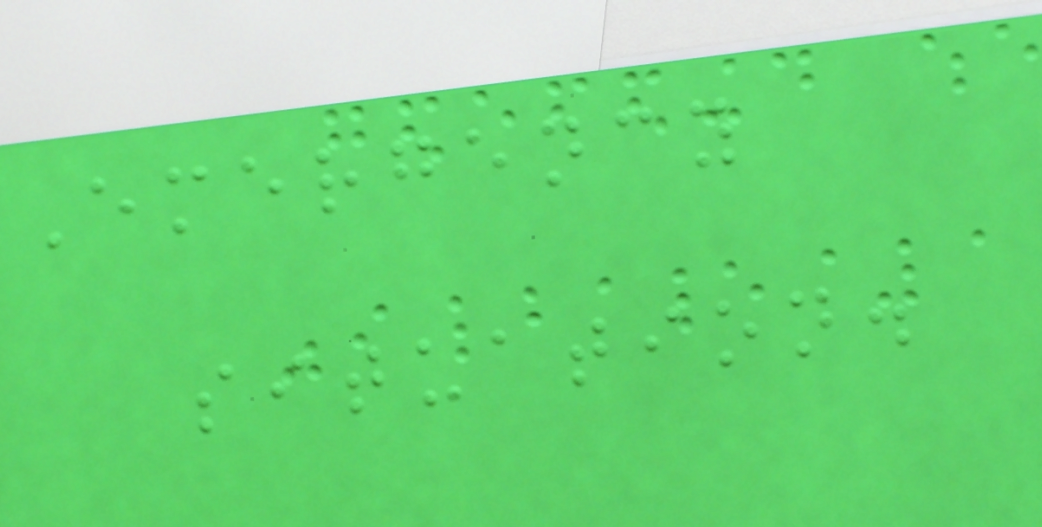Emergency
situation.
